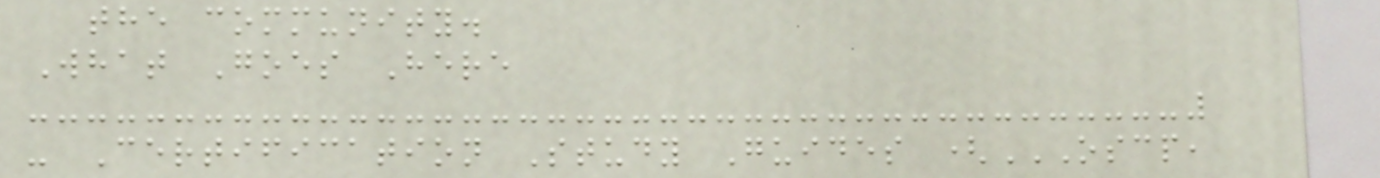the community.
What Goes Here
- Certification Study Guides (OSCP,
